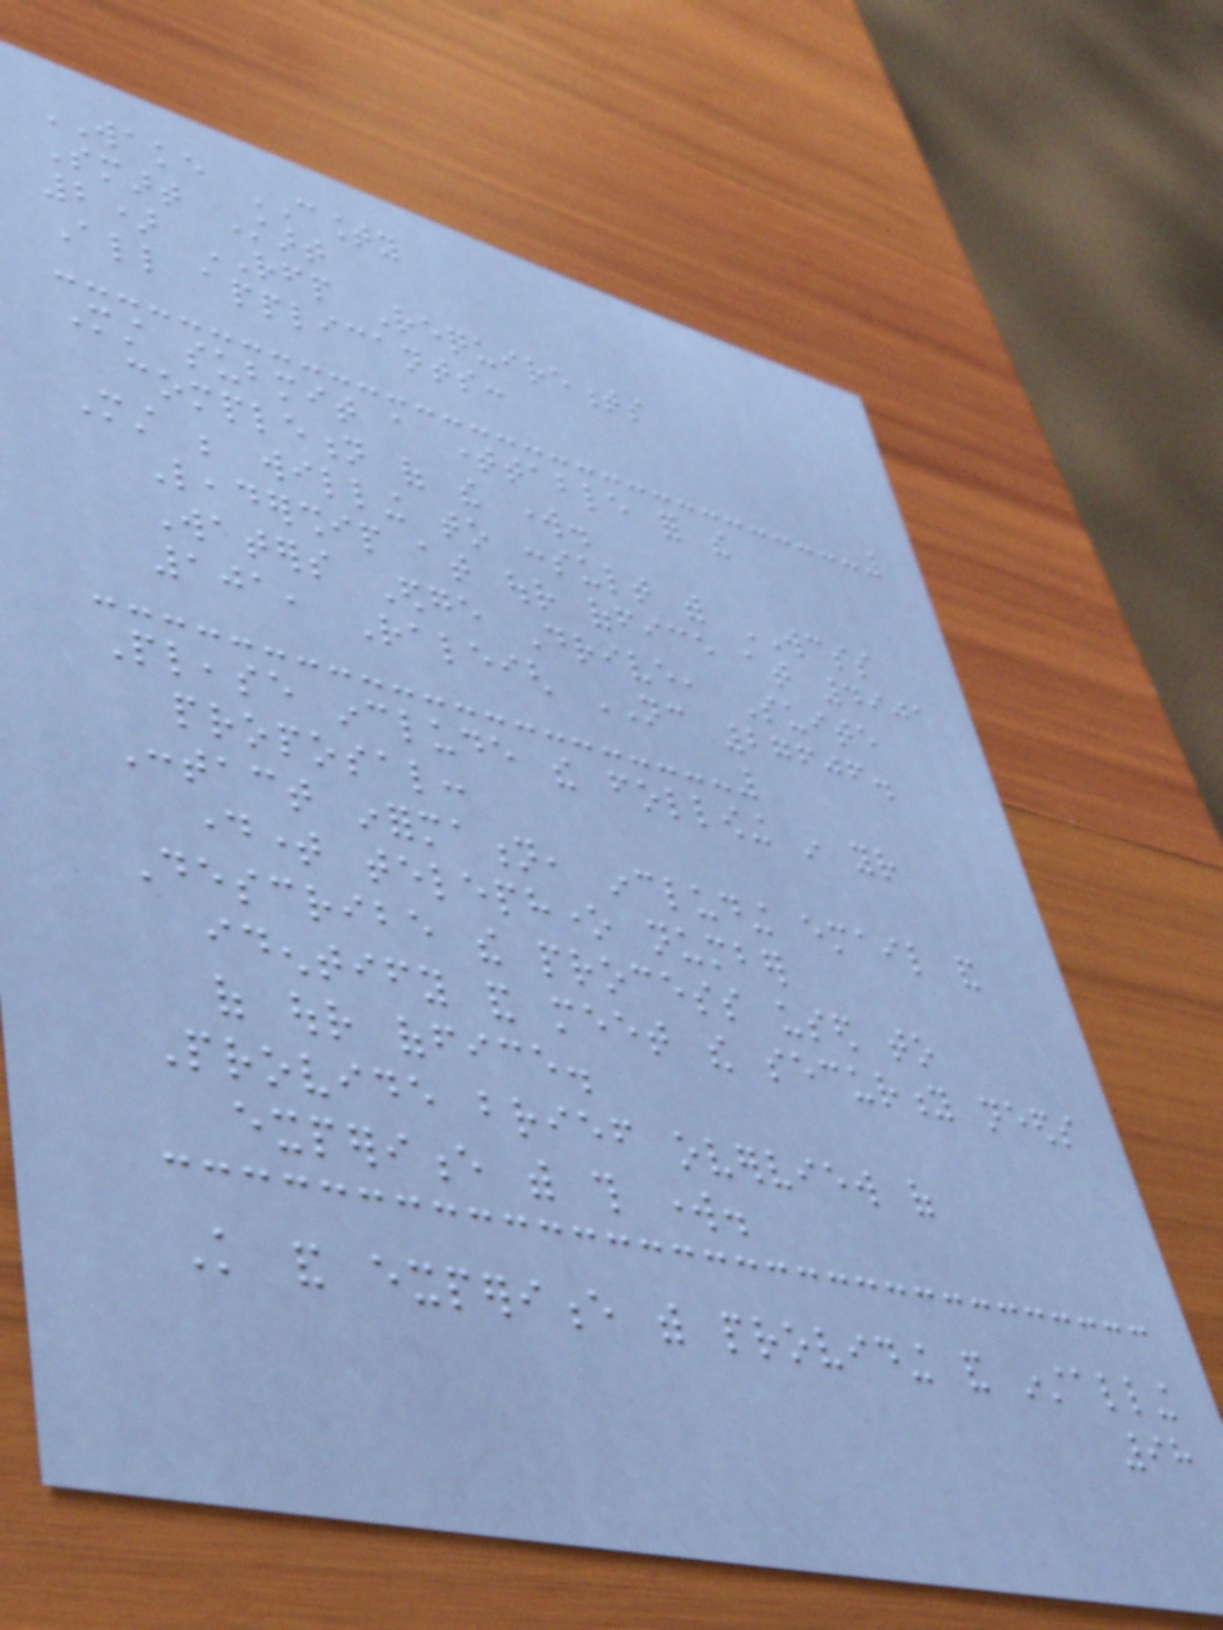WAKE COUNTY
Smart Start
2) RFP Requirements
All applicants:
Must submit a timetable for the
completion of the work.
Must be willing to consult with WCSS
Leadership at our office at 4901
Waters Edge Drive, Suite
101, Raleigh NC 27606.
Please include the following in your
proposal:
Contact information, including email and
daytime telephone number
Describe the process used to
identify and meet the security needs
of our office.
Provide brief overview of
experience with this work.
Knowledge and experience with providing and installing
98
